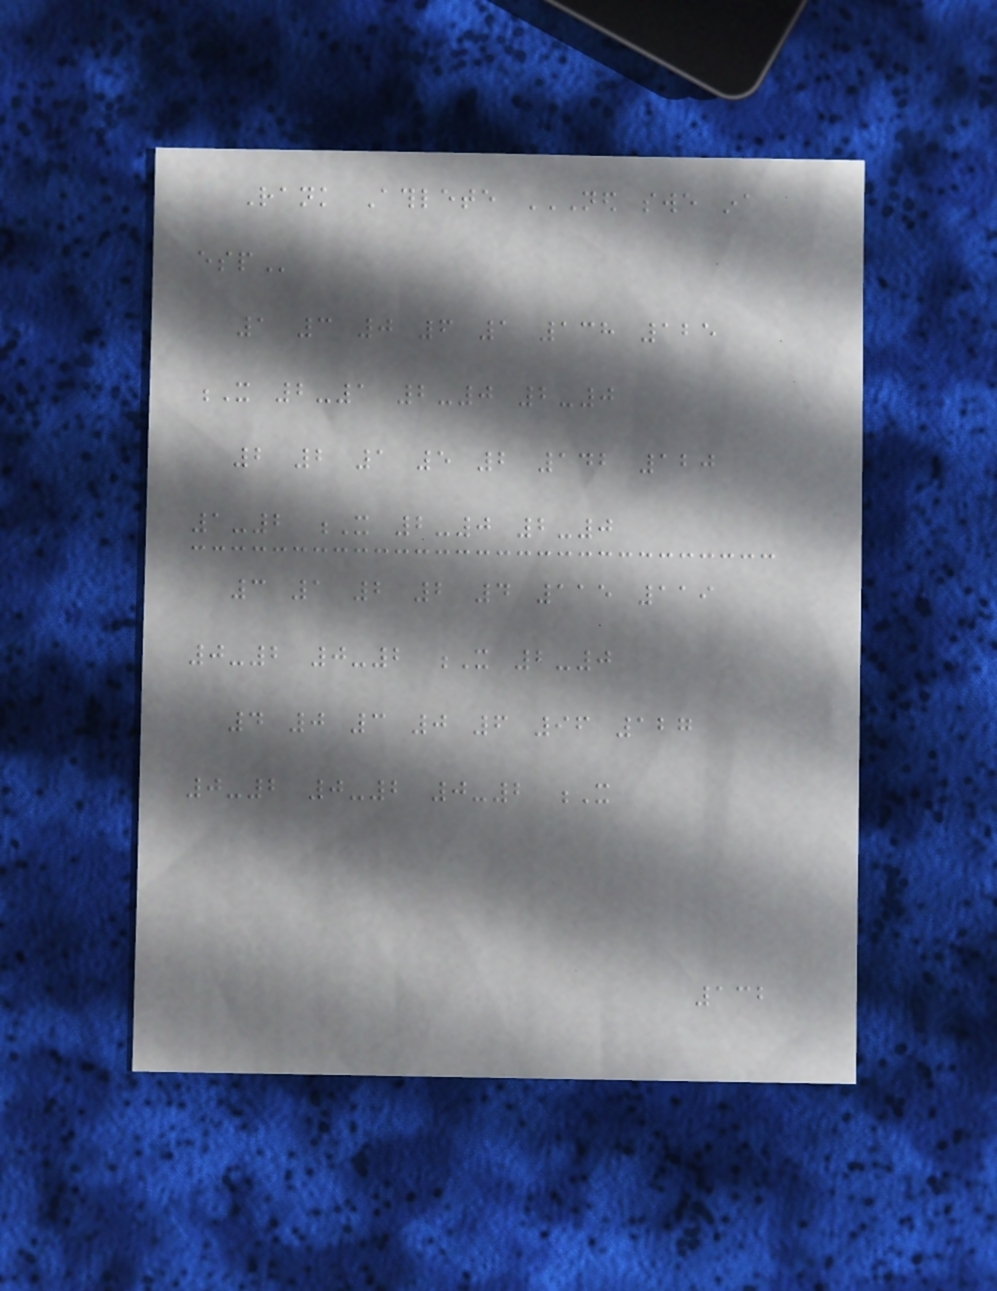Rank Athlete NED SWE INA
ESP
1 3 0 6 1 138 125
X 2-1 2-0 2-0
2 2 1 5 2 142 120
1-2 X 2-0 2-0
3 1 2 2 4 115 119
0-2 0-2 X 2-0
4 0 3 0 6 96 127
0-2 0-2 0-2 X
132
